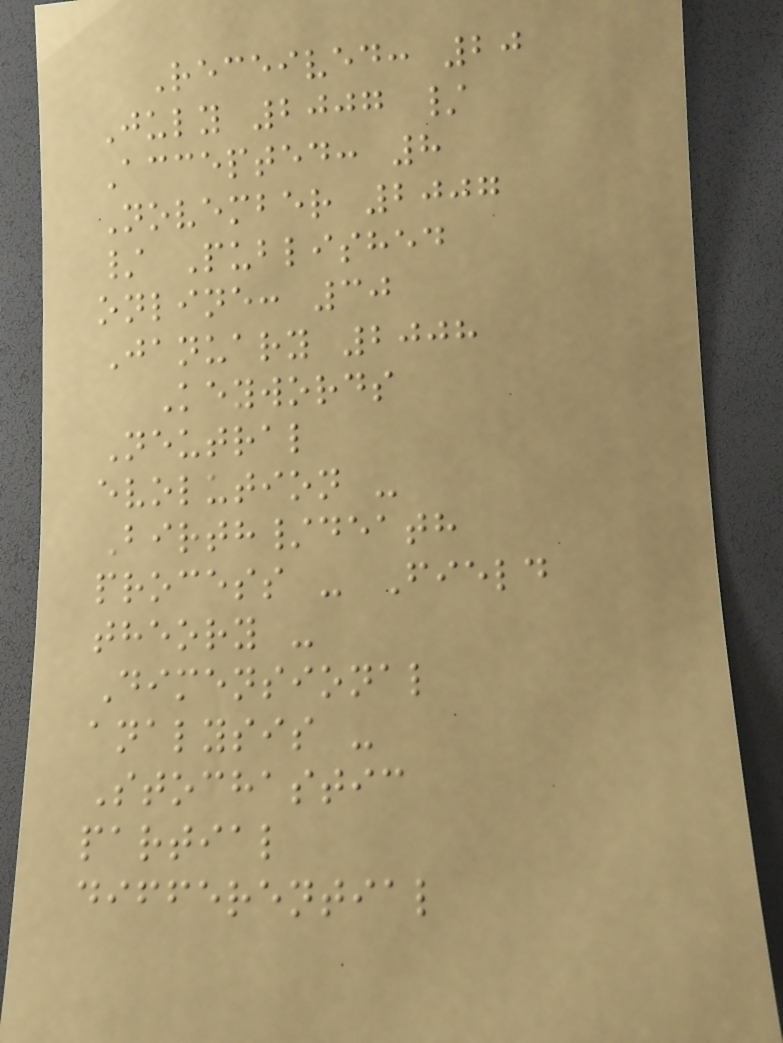Received: 20
July 2007 /
Accepted: 8
November 2007
/ Published
online: 30
January 2008
Keywords
Neutral
evolution -
Birth/death
process - Field
theory -
Dimensional
analysis -
Stochastic
partial
differential
